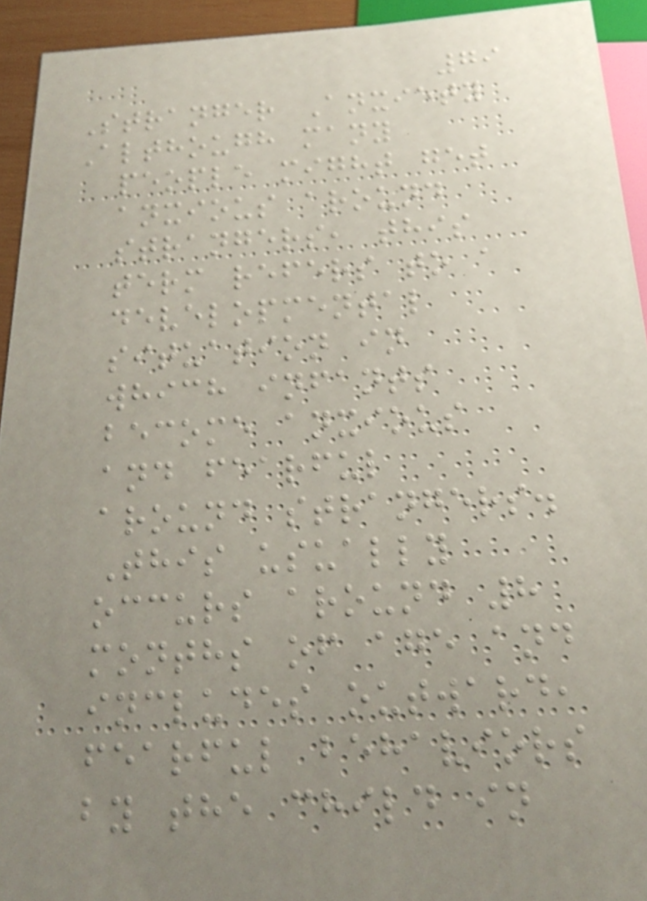79
Stranger Anxiety
Although many
people might get
anxious around
strangers, this
term refers to a
developmental
situation in
which infants
become anxious
and fearful
around strangers.
This usually
occurs around 8
months of age and
includes outward,
fearful behaviors
by the child in
